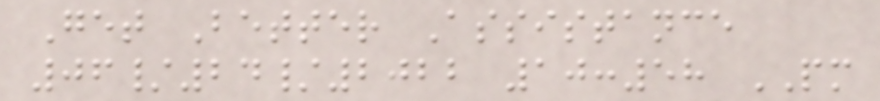Get Better Assistance
06/24/2022 10:58 PM
